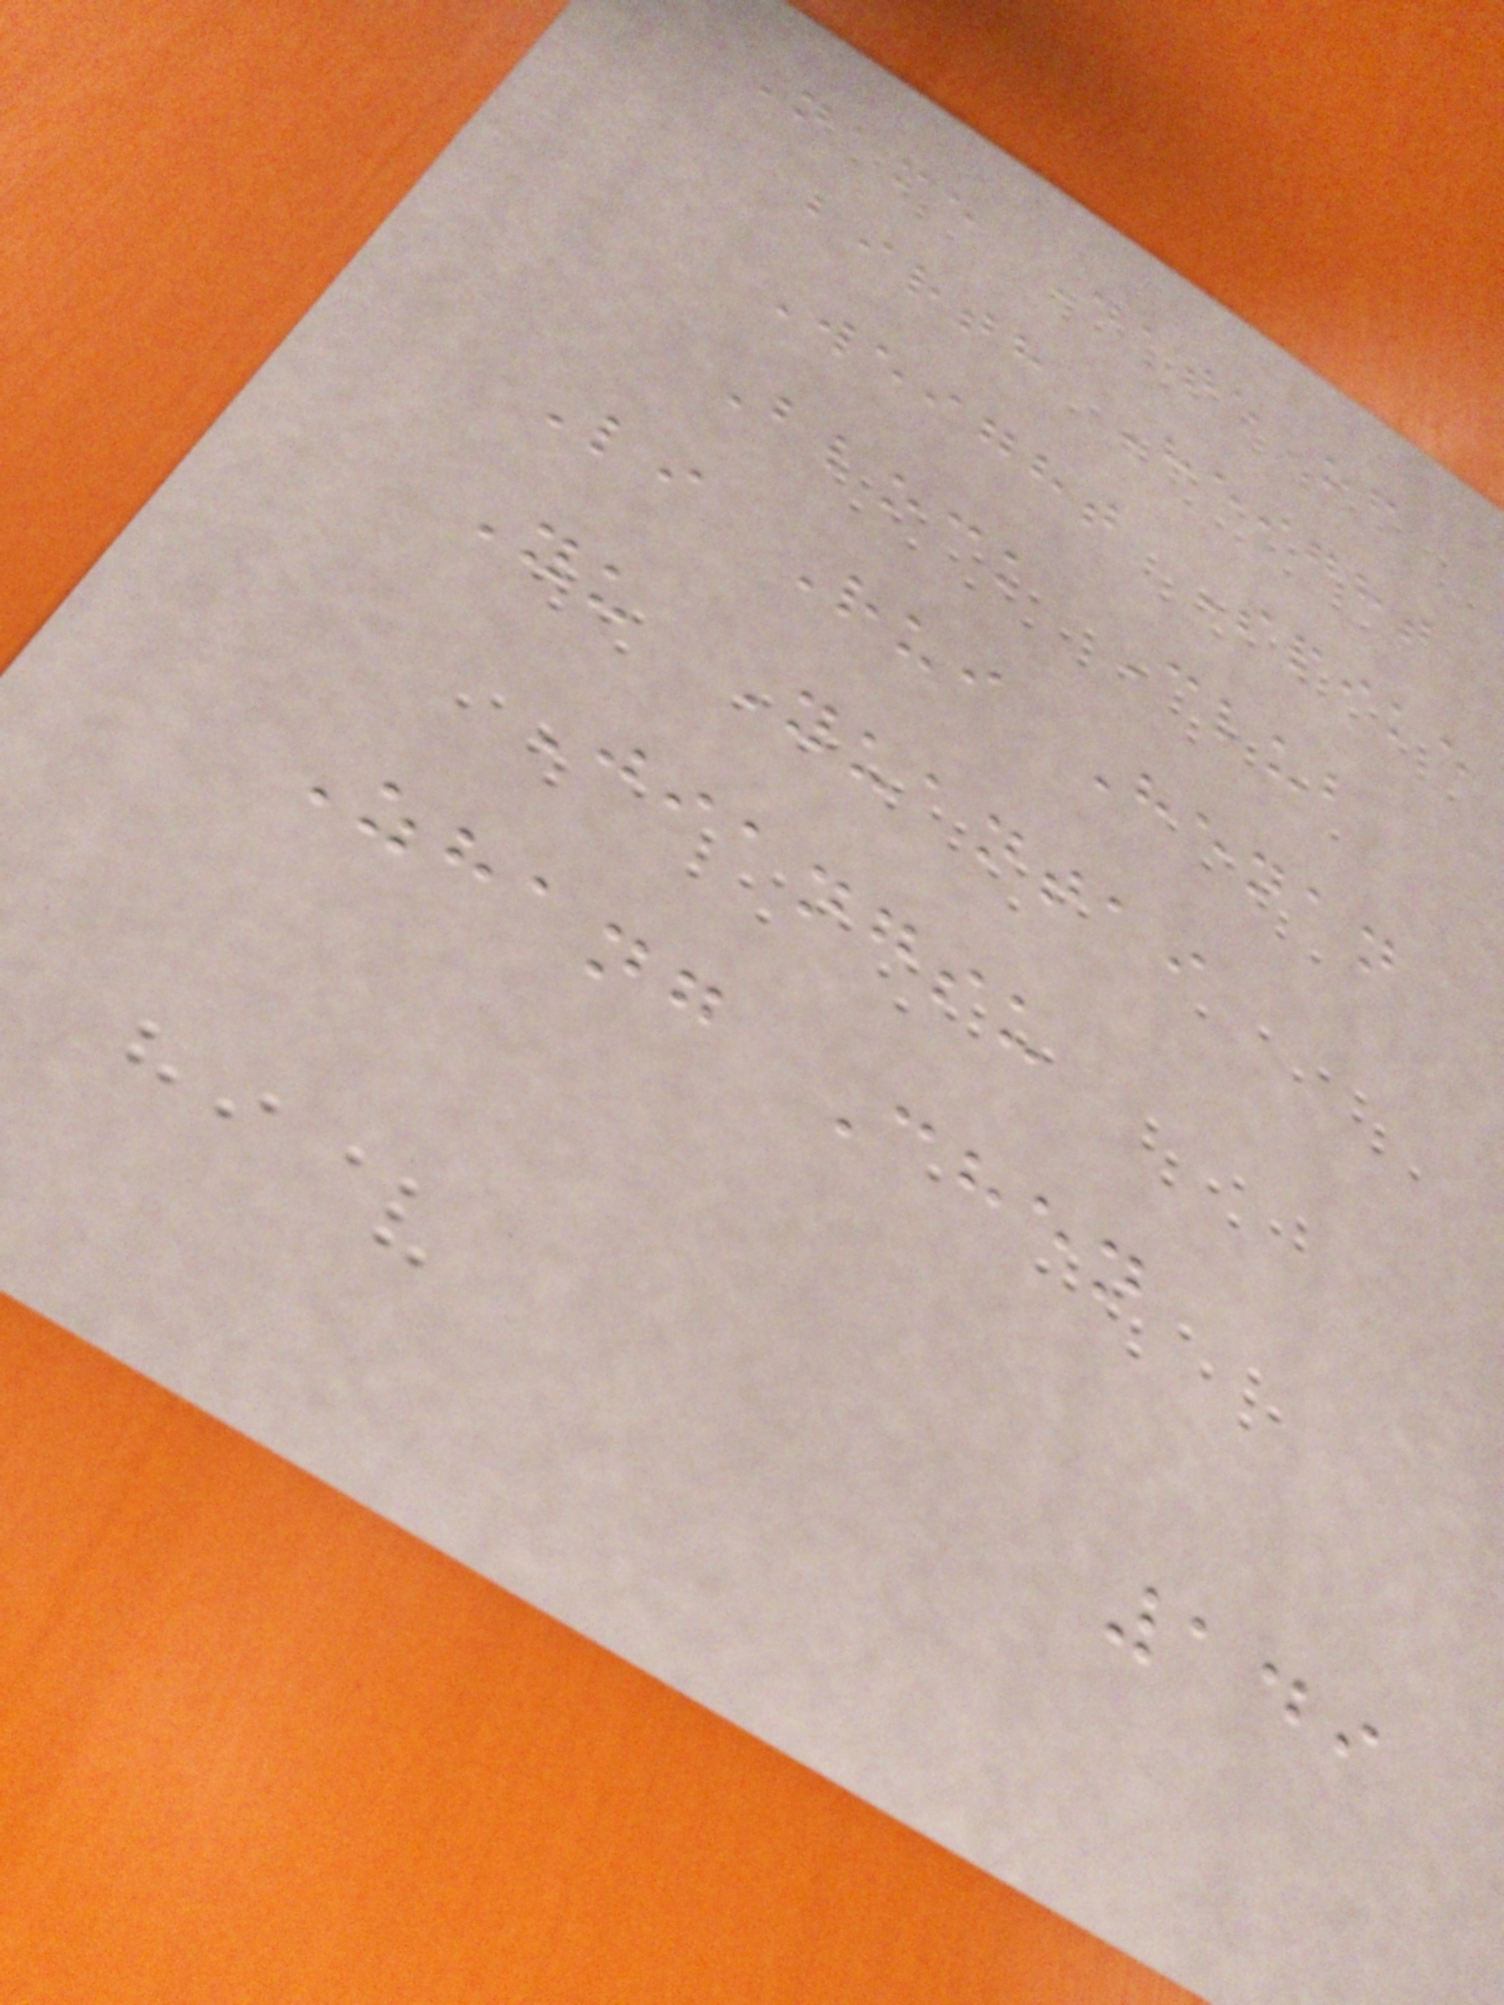Name Date of
birth Height
Weight Spike
Block Club
Li Rui Henan
Yu Yuantai
Jiangsu
Zhang Chen
149
